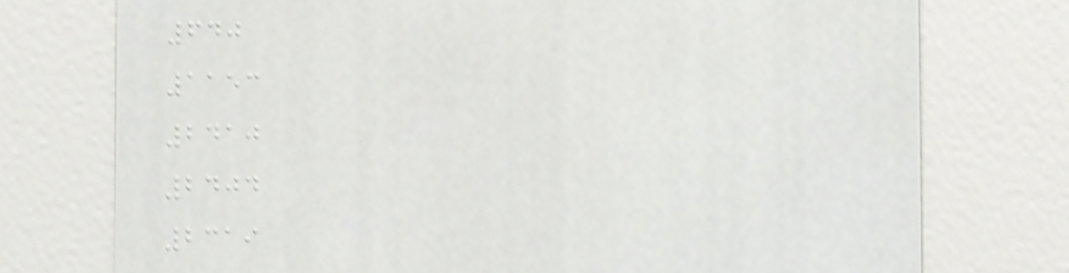640
1153
2410
2404
2319
